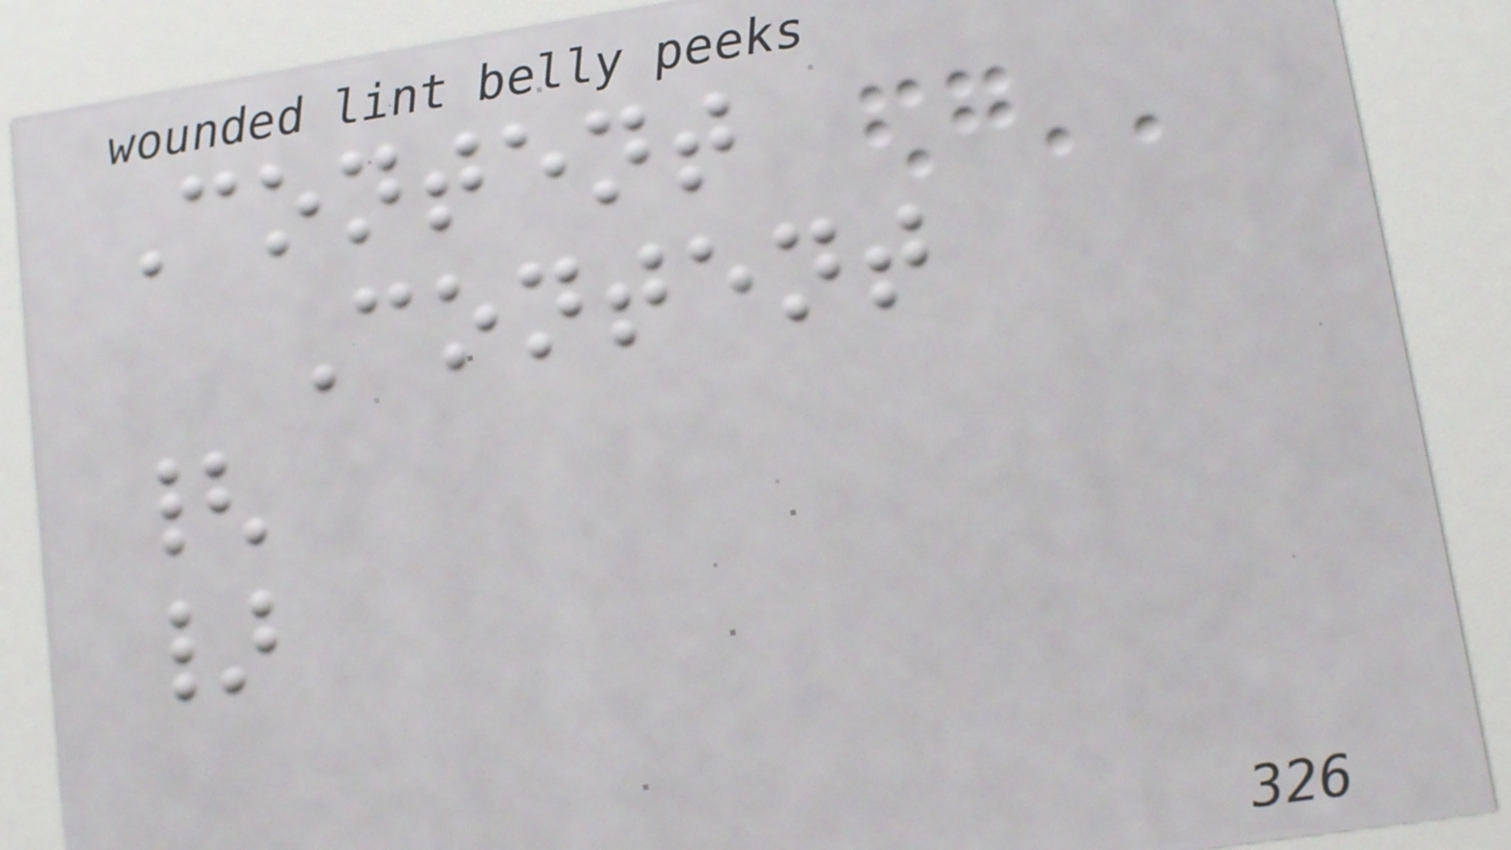Content
Content
{
}
